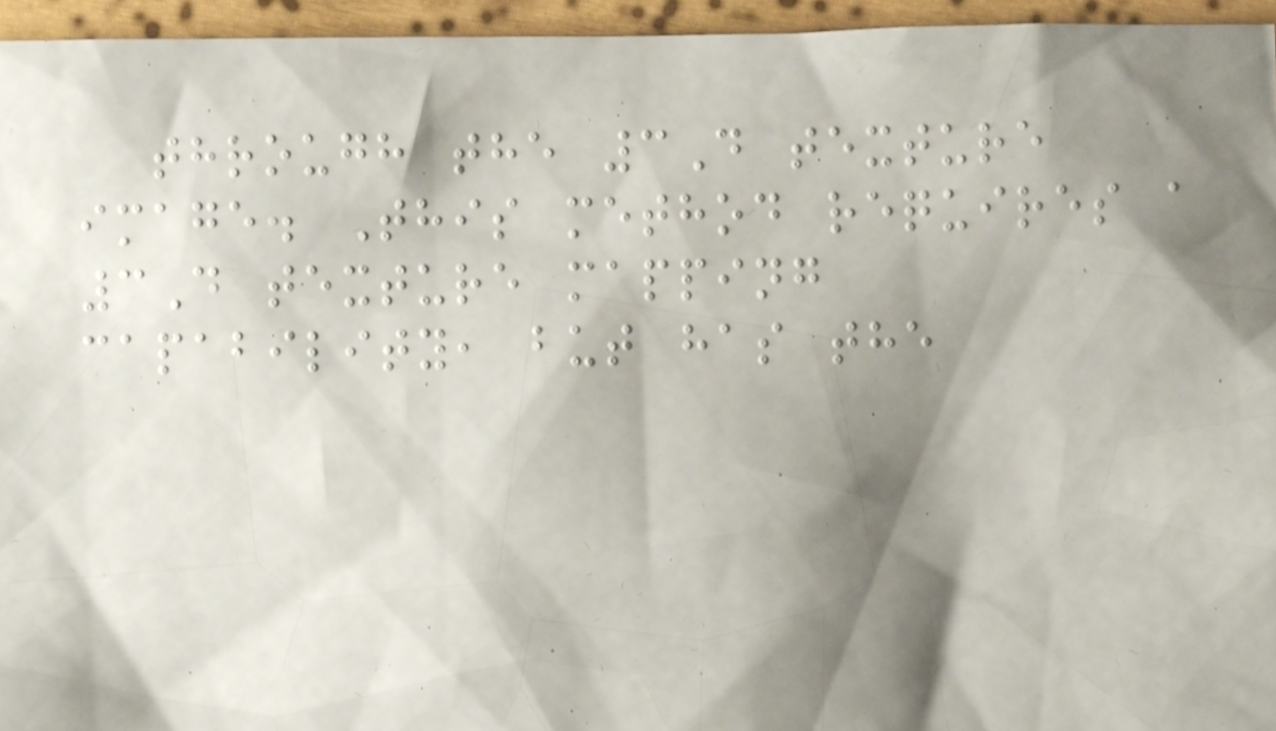through the 3D texture
image. This method requires a
3D texture mapping
capability, but has the
